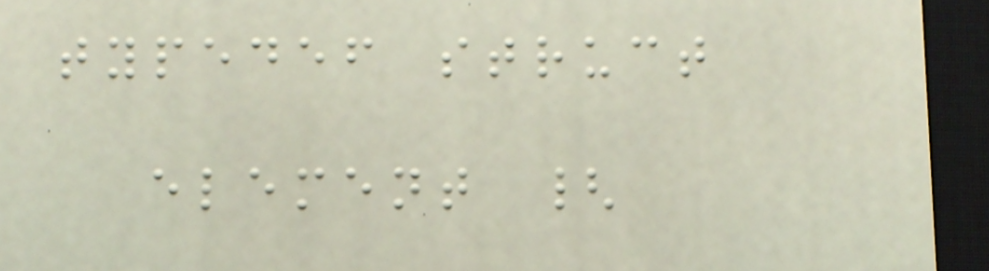typedef struct
element {
